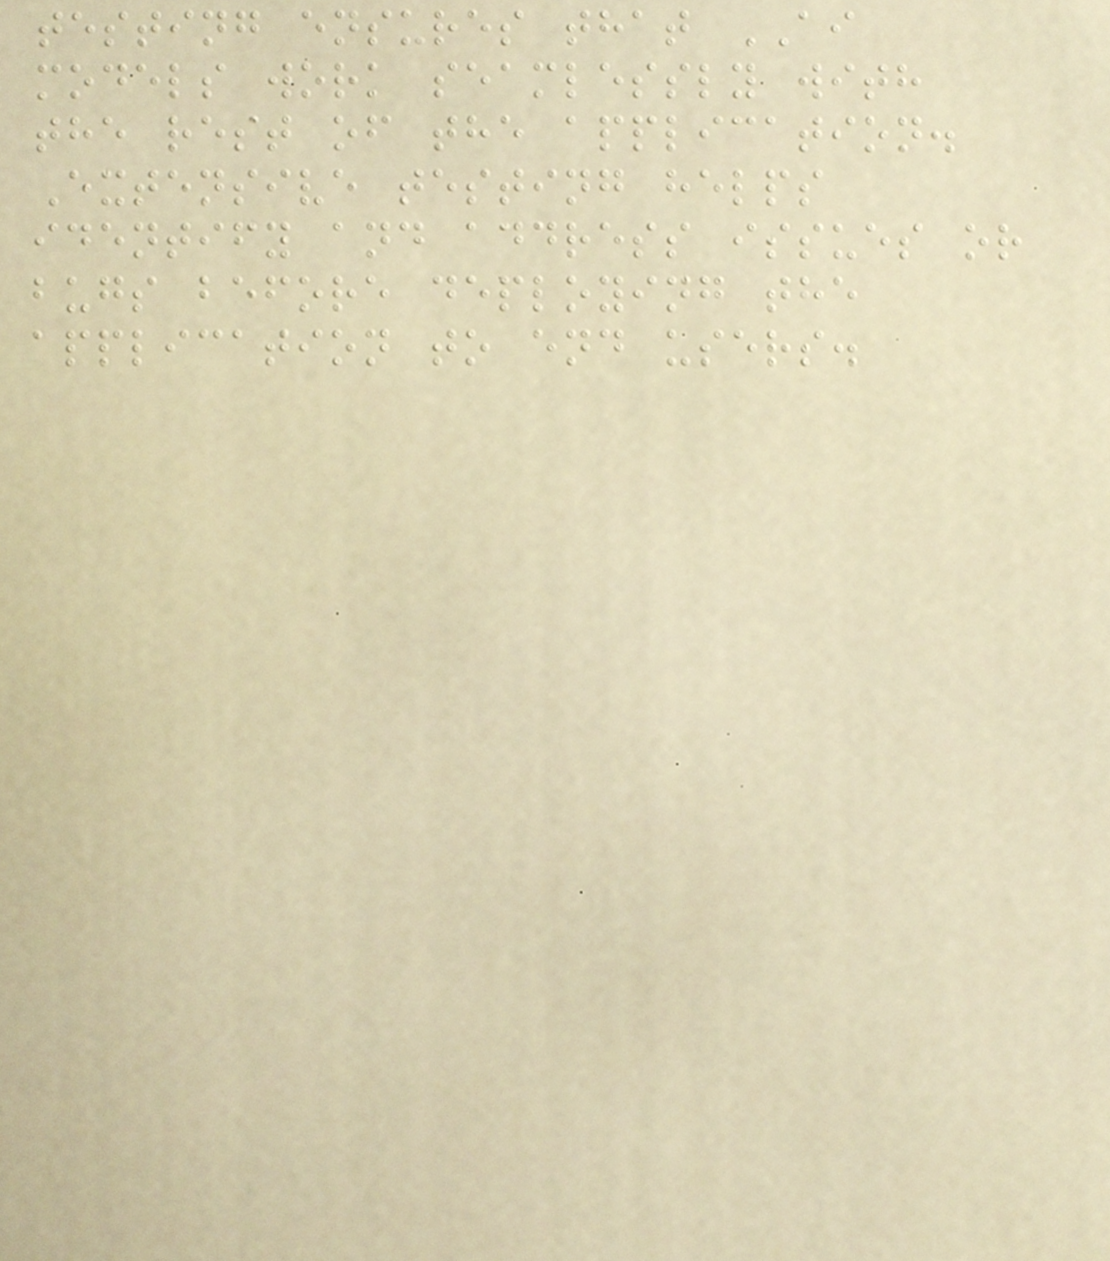testing ensures that AI
models work seamlessly with
the rest of the application.
Extensive testing helps
identify and address issues or
bugs before deploying the
application to end users.
